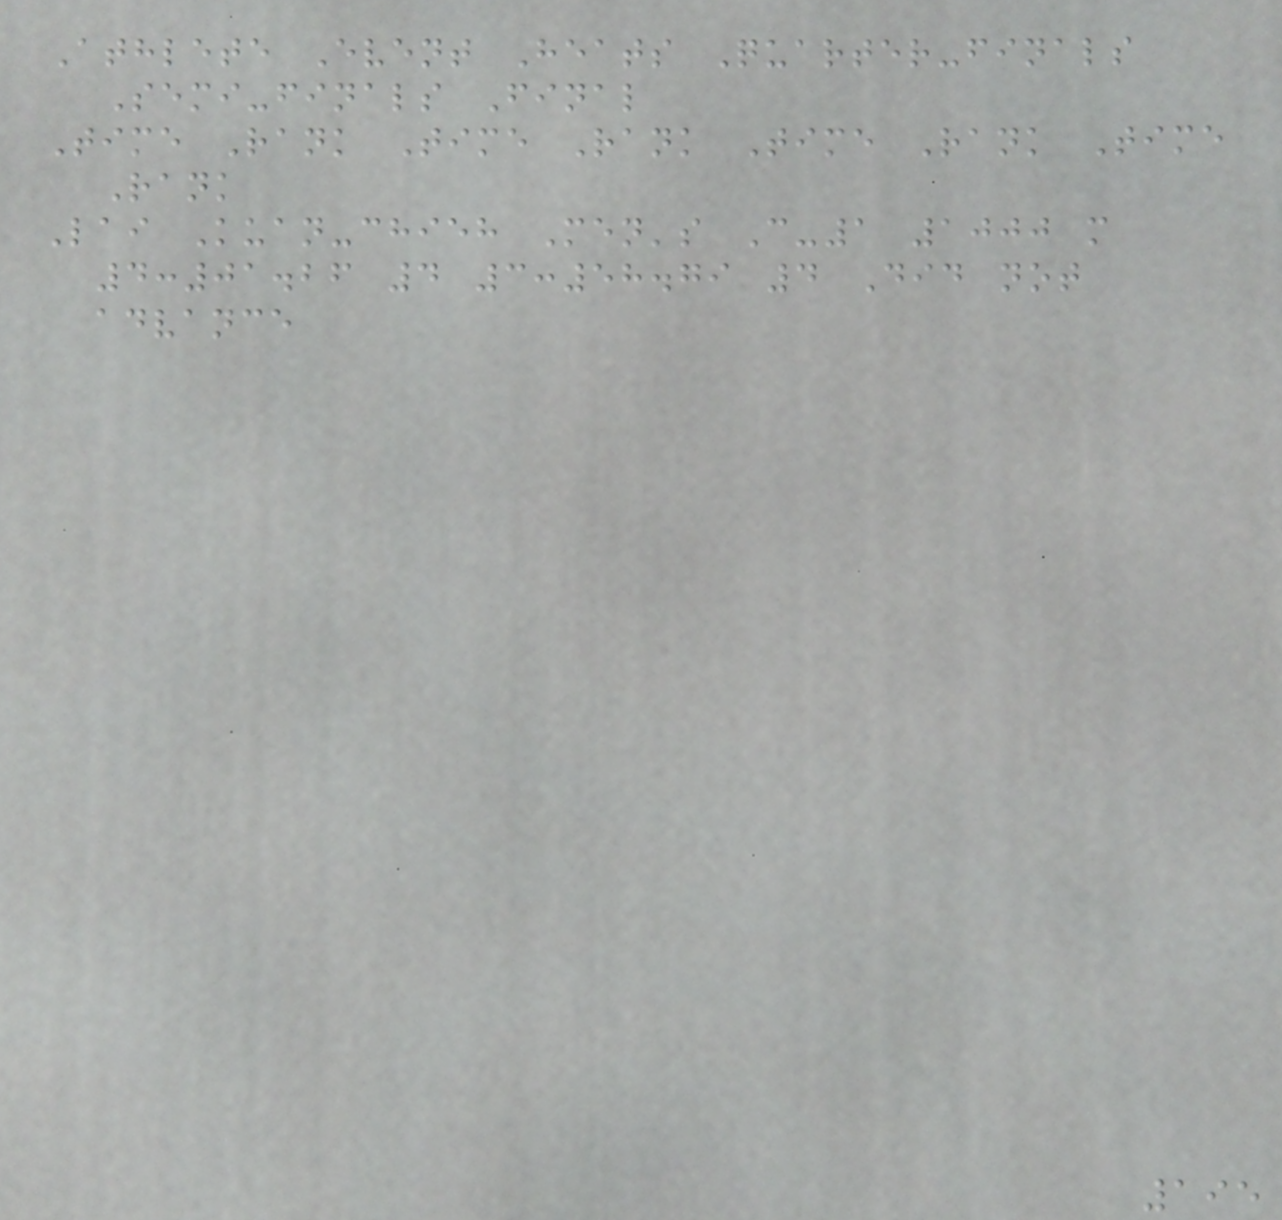Athlete Event Heats Quarter-finals
Semi-finals Final
Time Rank Time Rank Time Rank Time
Rank
Lai Kuan-chieh Men's C-1 1000 m
4:01.26 4 3:58.79 4 Did not
advance
195
